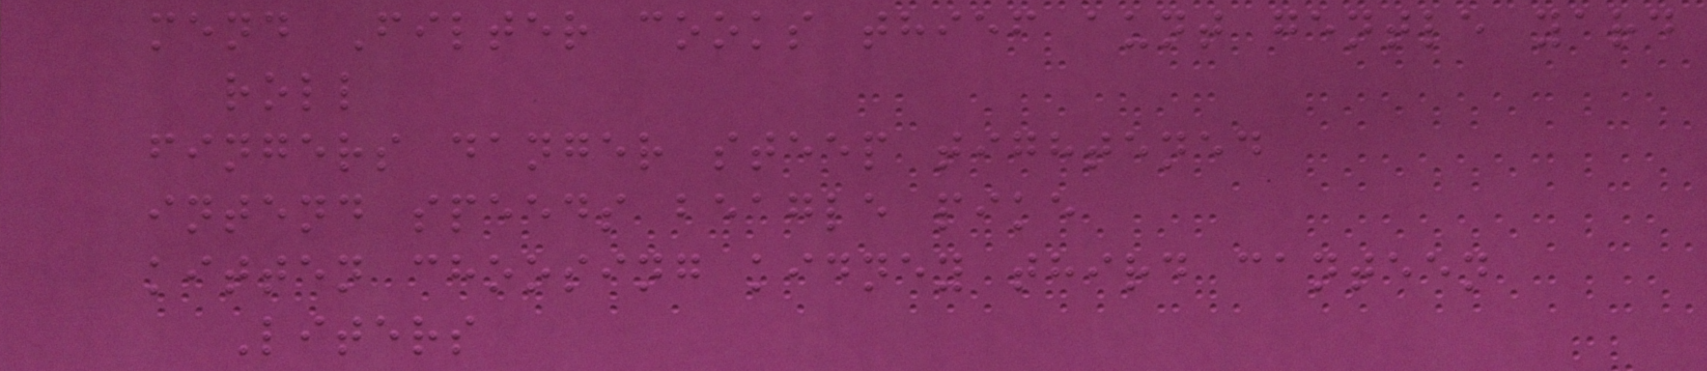mend Filter cooks thief aunt gentle yard
roll
fingers danger steep tightened
intend speeds beagle pike
kitten choosing kidney third canteen
Liters
